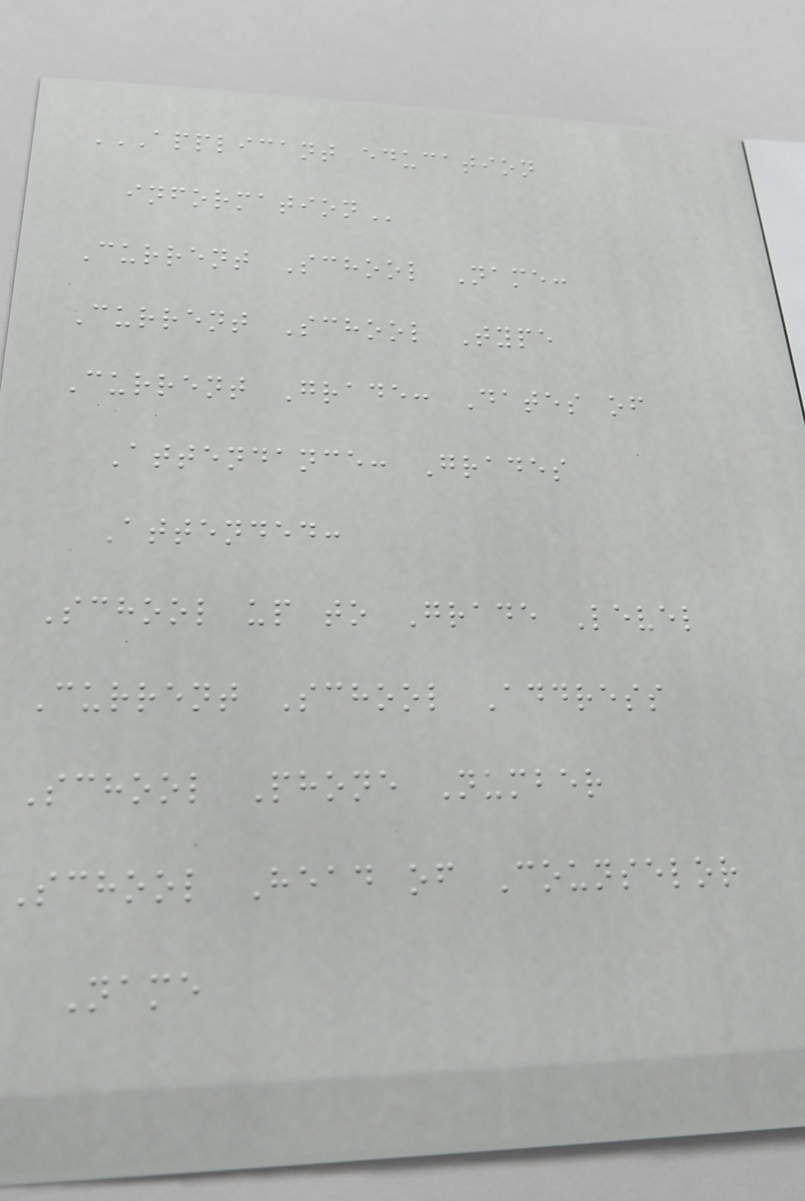APPLICANT EDUCATION
INFORMATION
Current School Name:
Current School Type
Current Grade: Dates of
Attendance: Grades
Attended:
School up to Grade Level
Current School Address
School Phone Number
School Head of Counselor
Name
